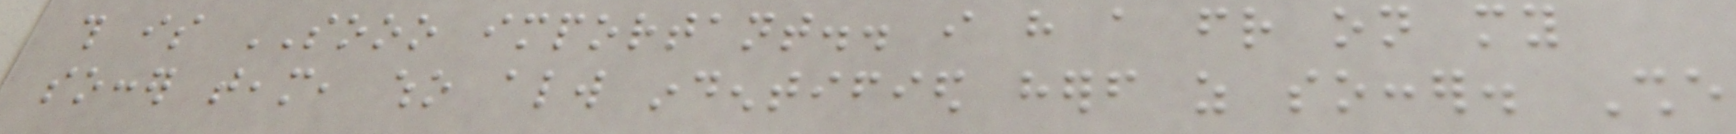this is SOOO important.. i have a friend on my
soccer team, who always indentified herself as soccer. She
